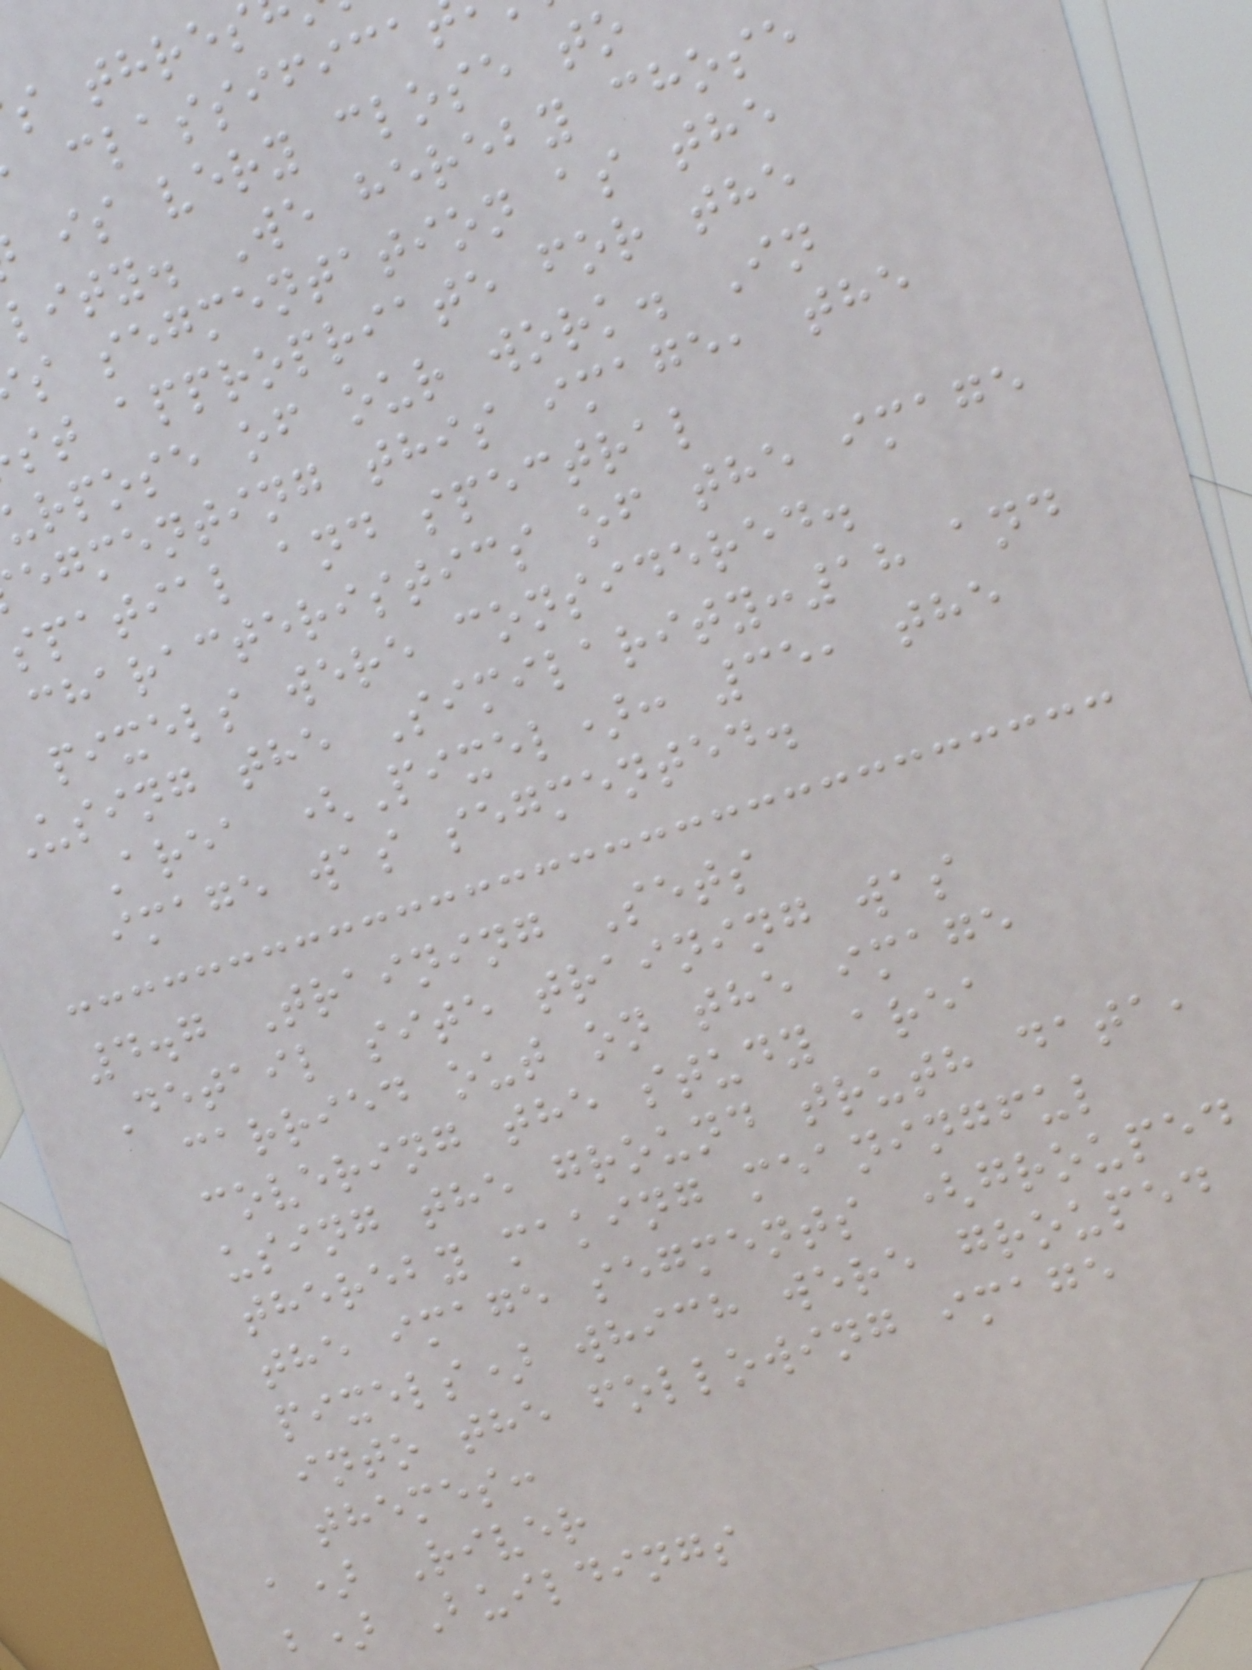s thres
classifica
is very close to
lity. We hereby chose
s segmentation as the
st appropriate for the
rpose of our work. In
egmenting this image, the
spatial and spectral
characteristics of the image
pixels were considered.
Using the Similarity:18 and
Area (Pixel): 35, the
image was segmented.
4.7 Training Sets
Detail site training was
carried out on the image
covering the study area
using the ground truth data,
thereby making meaningful
the image segments (grouped
pixels) which were grouped
into the following image
themes:
a) River
b) Buildings
